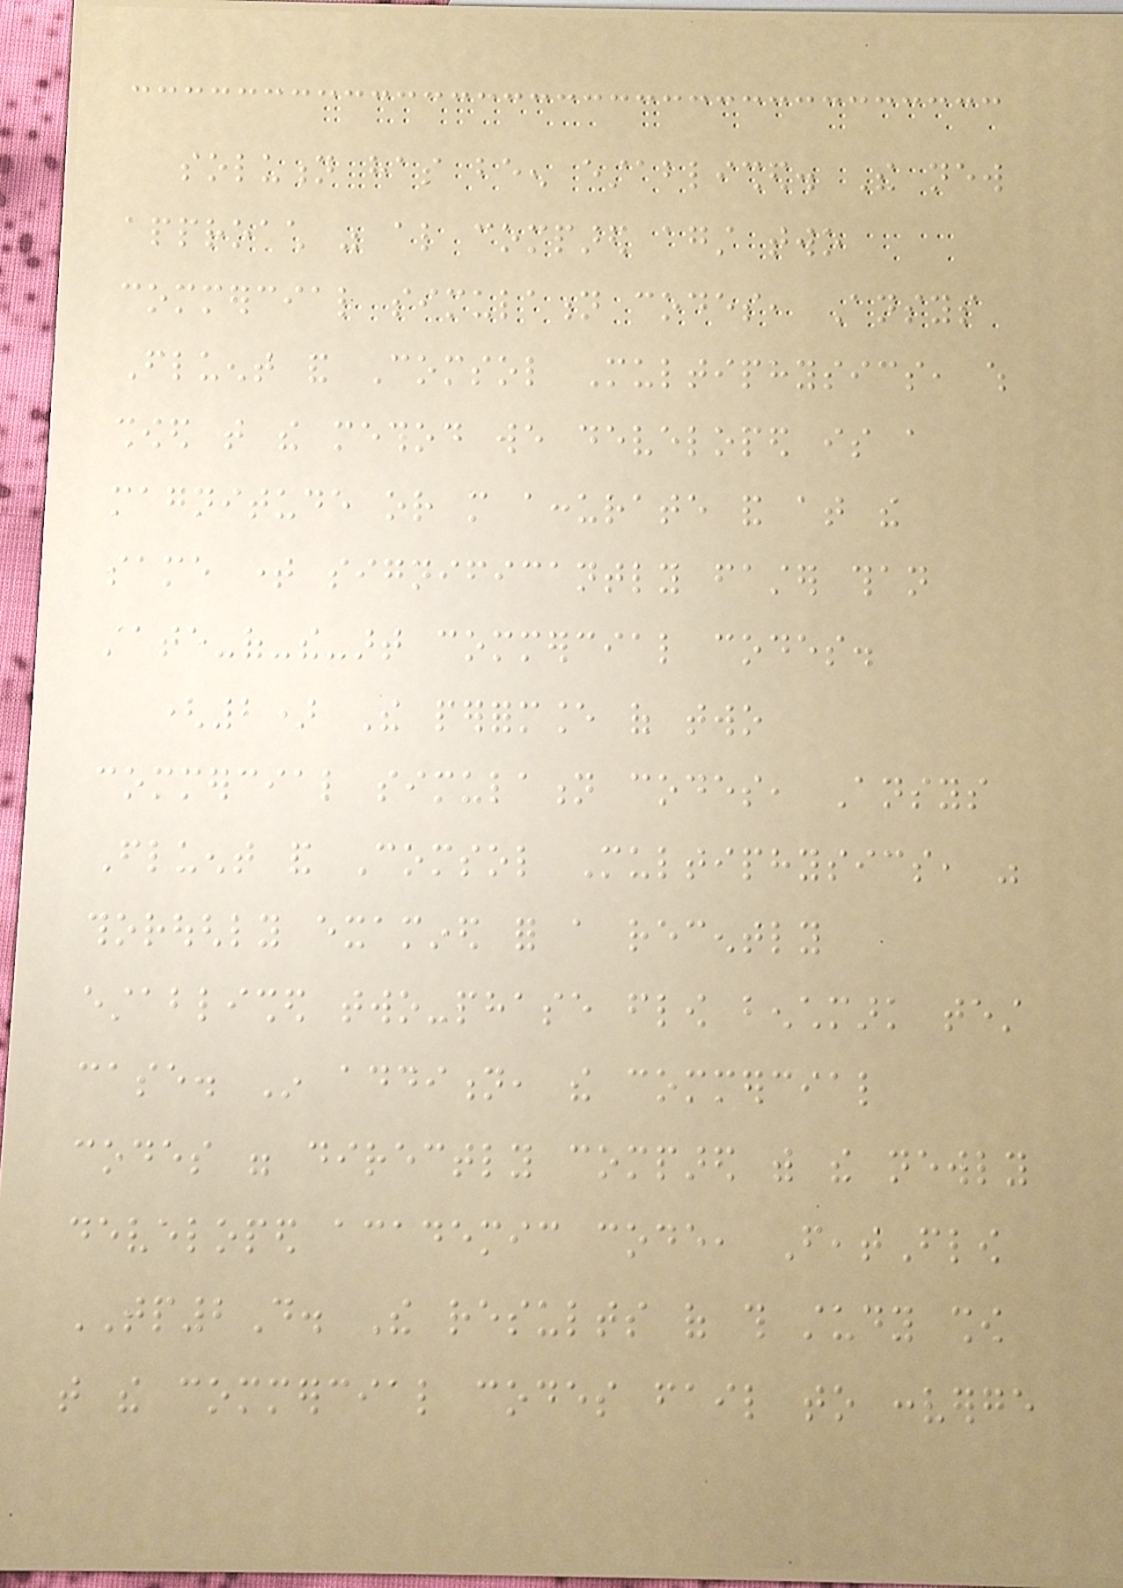solution has been established. The new
approach was also compared against two
commercial simulation codes, Ansys
Fluent and Comsol Multiphysics, which
showed that the method we developed is a
magnitude or more accurate and at the
same time significantly faster than
state-of-the-art commercial codes.
(2) The performance of two
commercial simulation codes, Ansys
Fluent and Comsol Multiphysics, was
thoroughly examined for a recently
established two-phase flow benchmark test
case. In addition, the commercial
codes were directly compared with the newly
developed academic code, FeatFlow
TP2D. The results of this study show
that the commercial codes fail to converge
